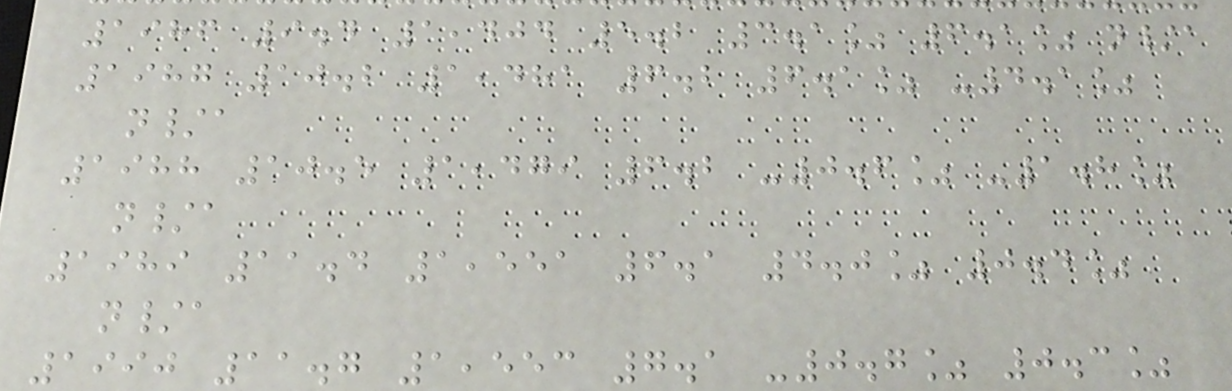1986 9.4 1,404 5.2 3.1% 6.1% n/a
1987 10.2 1,481 6.2 6.1% -4.1%
n/a
1988 10.5 1,479 6.2 -0.6% -1.8%
n/a
1989 11.4 1,551 6.1 4.0% 0.4%
n/a
1990 11.7 1,553 7.1 -0.7% 0.3%
